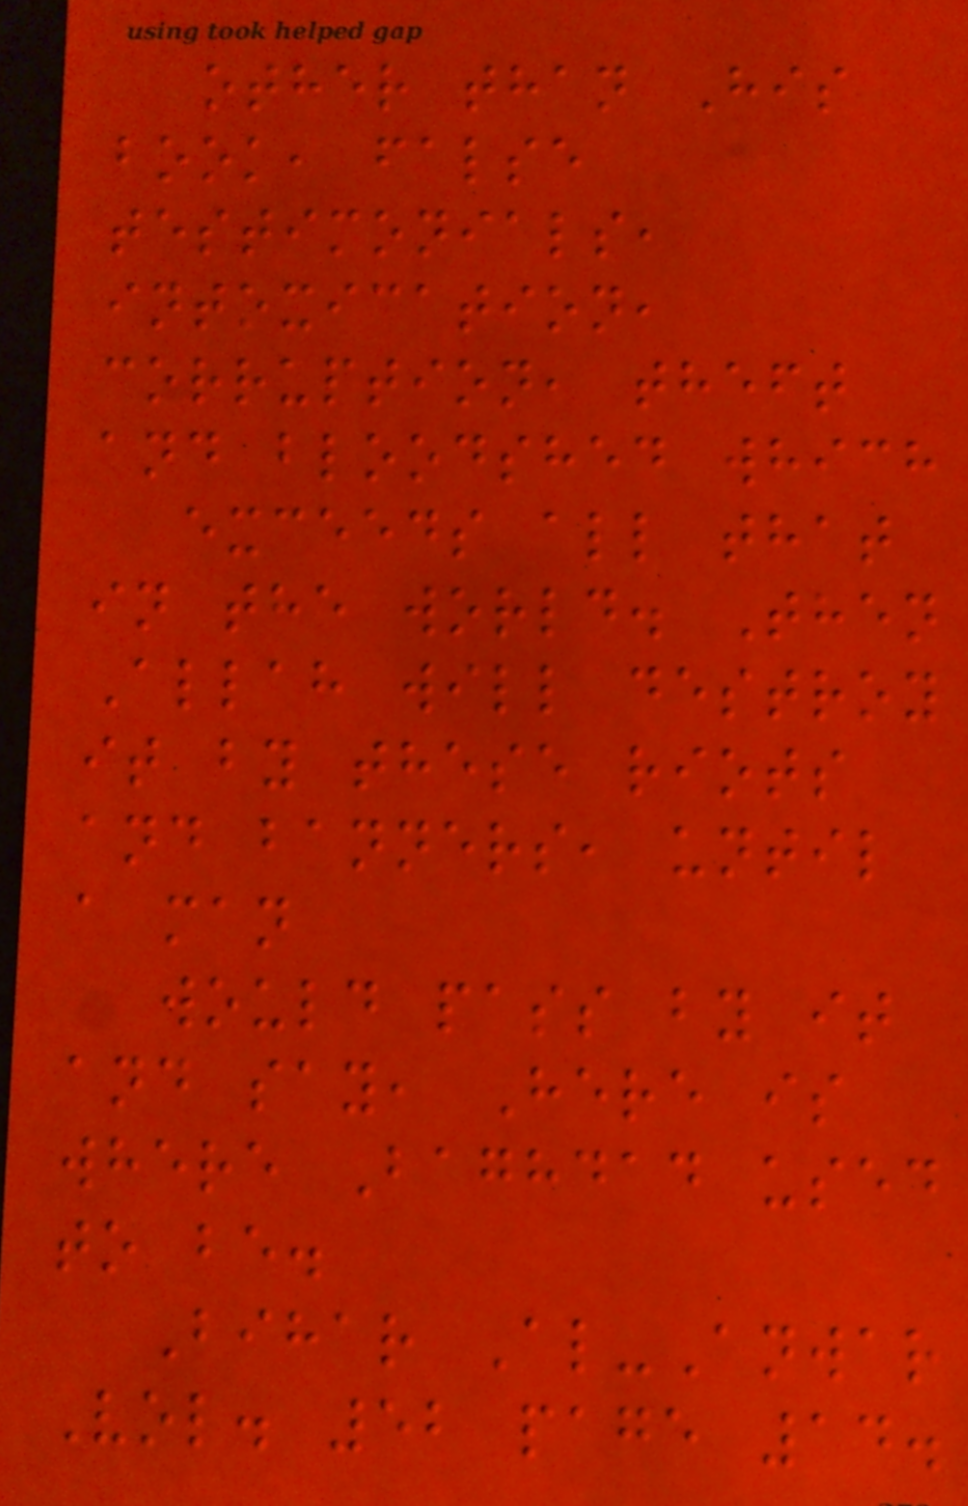other than His
book, false
testimonials,
intoxication,
corruption, theft
and bloodshed which
exceeds all that
in the world. Then
Allah will destroy
it by these riots
and banners, until
a man
would pass by it
and say, Here is
where Baghdad used
to be.
Bihar Al-Anwar
Vol. 52 page 14.
